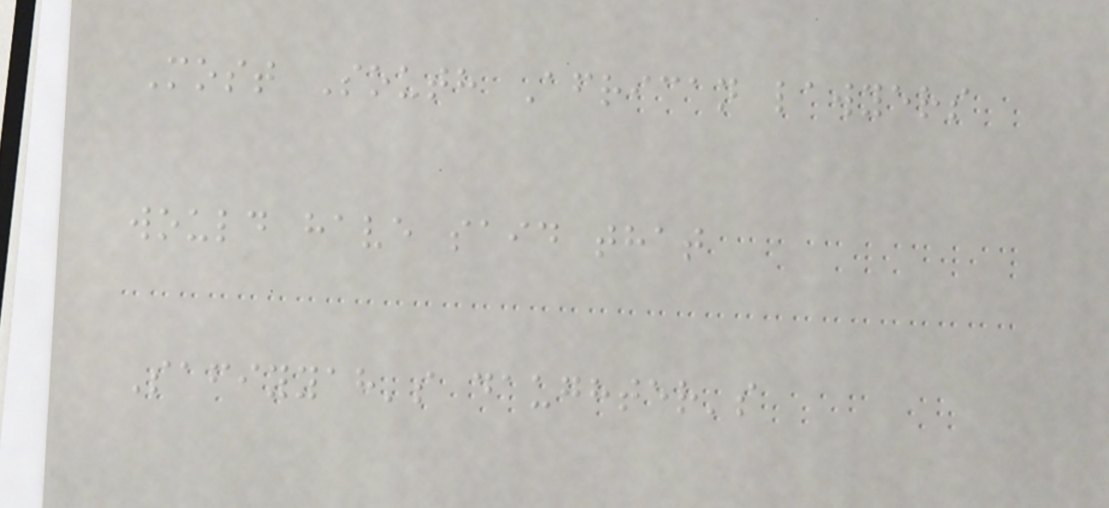Most South African lawyers
would have said that
Safiyyah's daughter's
